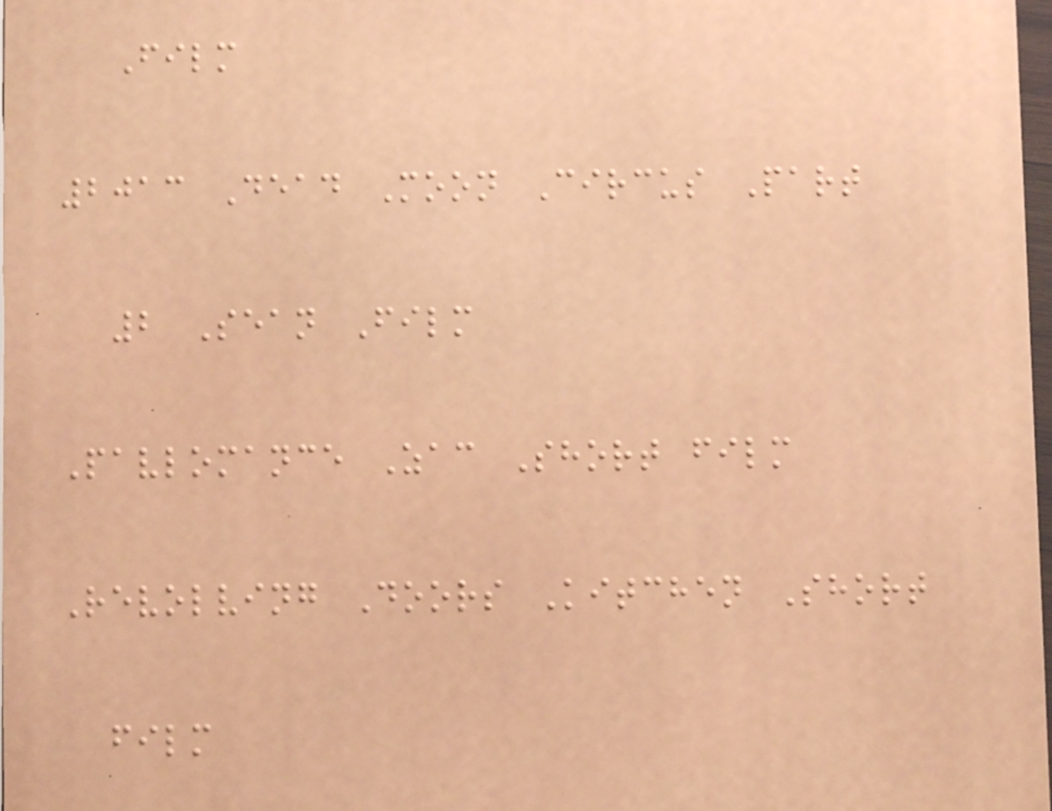Film
2013 Dead Moon Circus Part
2 Sean Film
Pavlomance Zac Short film
Revolving Doors Kitchen Short
film
